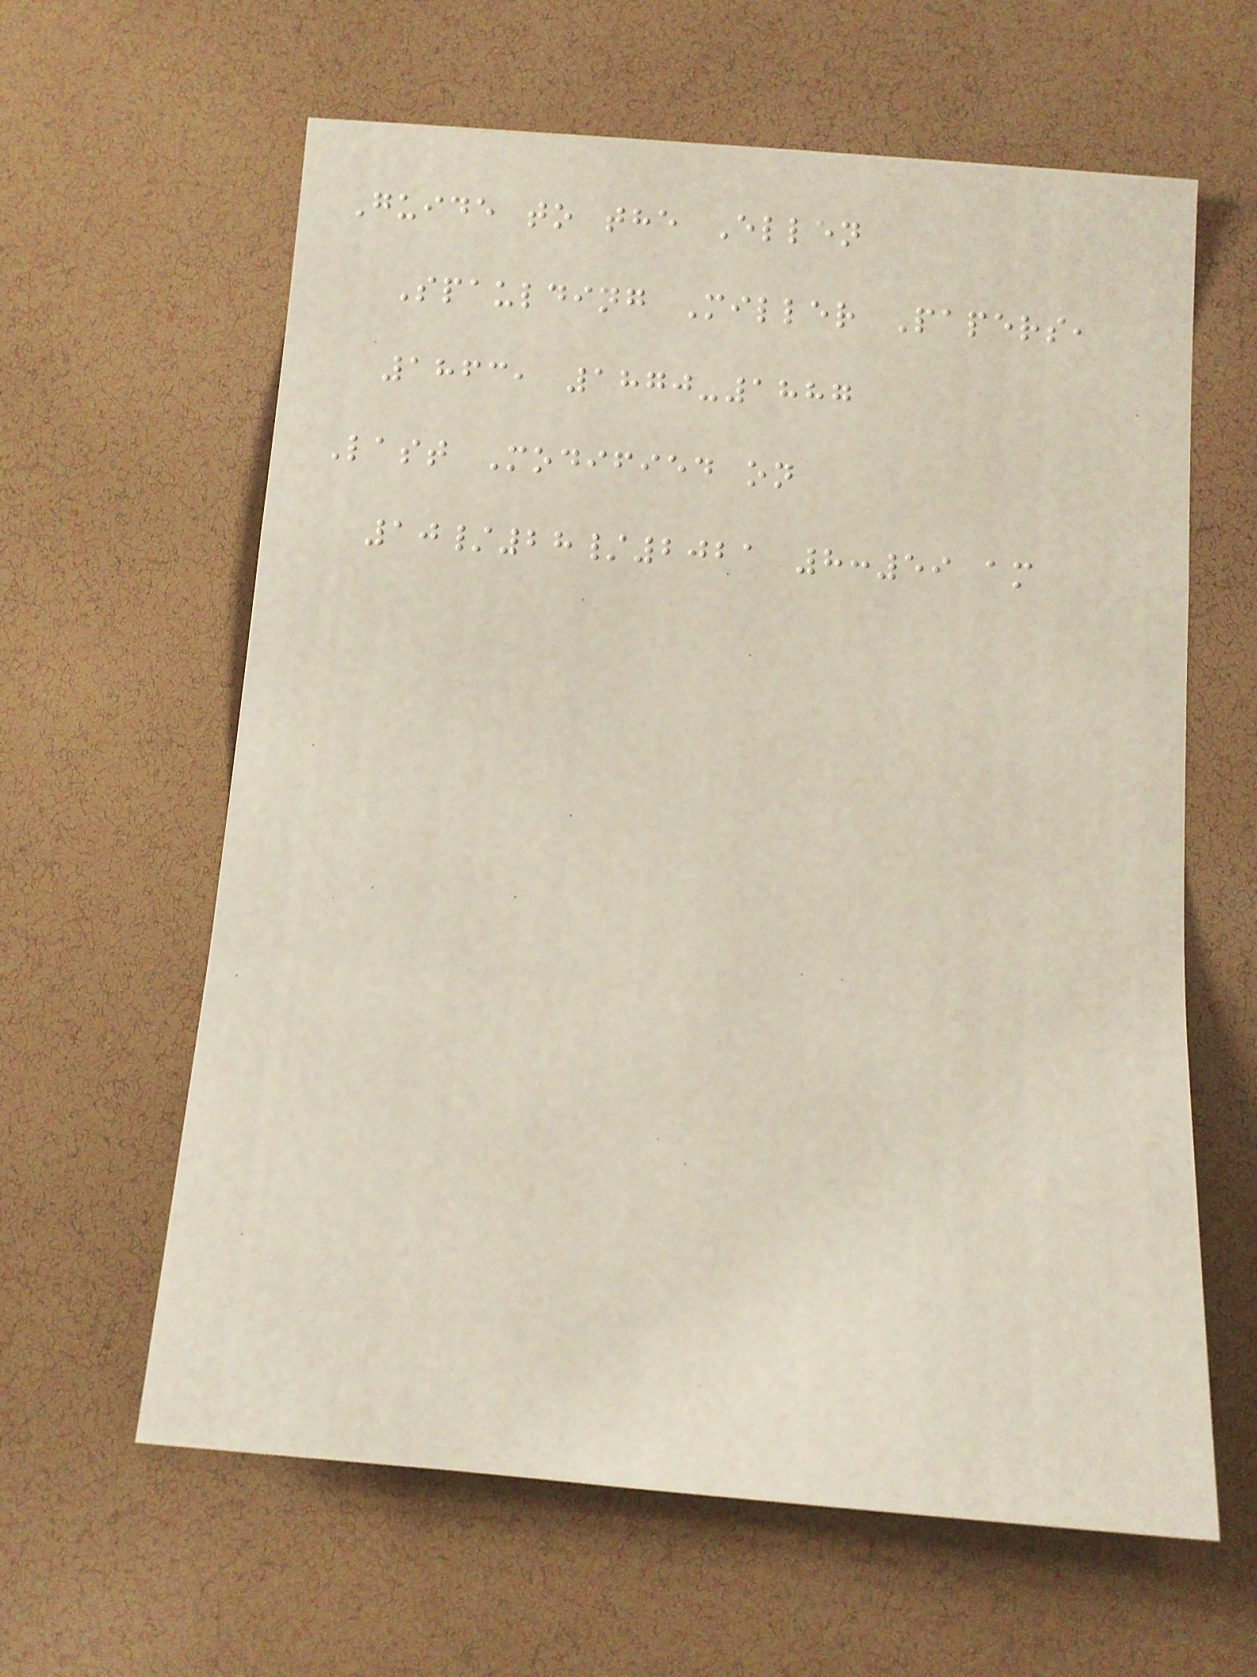Guide to the Ellen
Spaulding Miller Papers,
1863, 1870-1887
Last Modified on
10/28/2021 8:59 am
